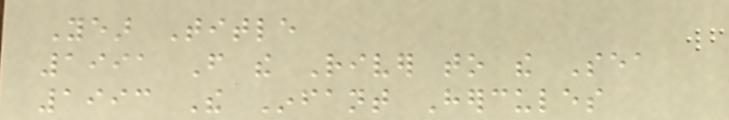Year Title
1991 From the River to the Sea
1993 The Infant Hercules
